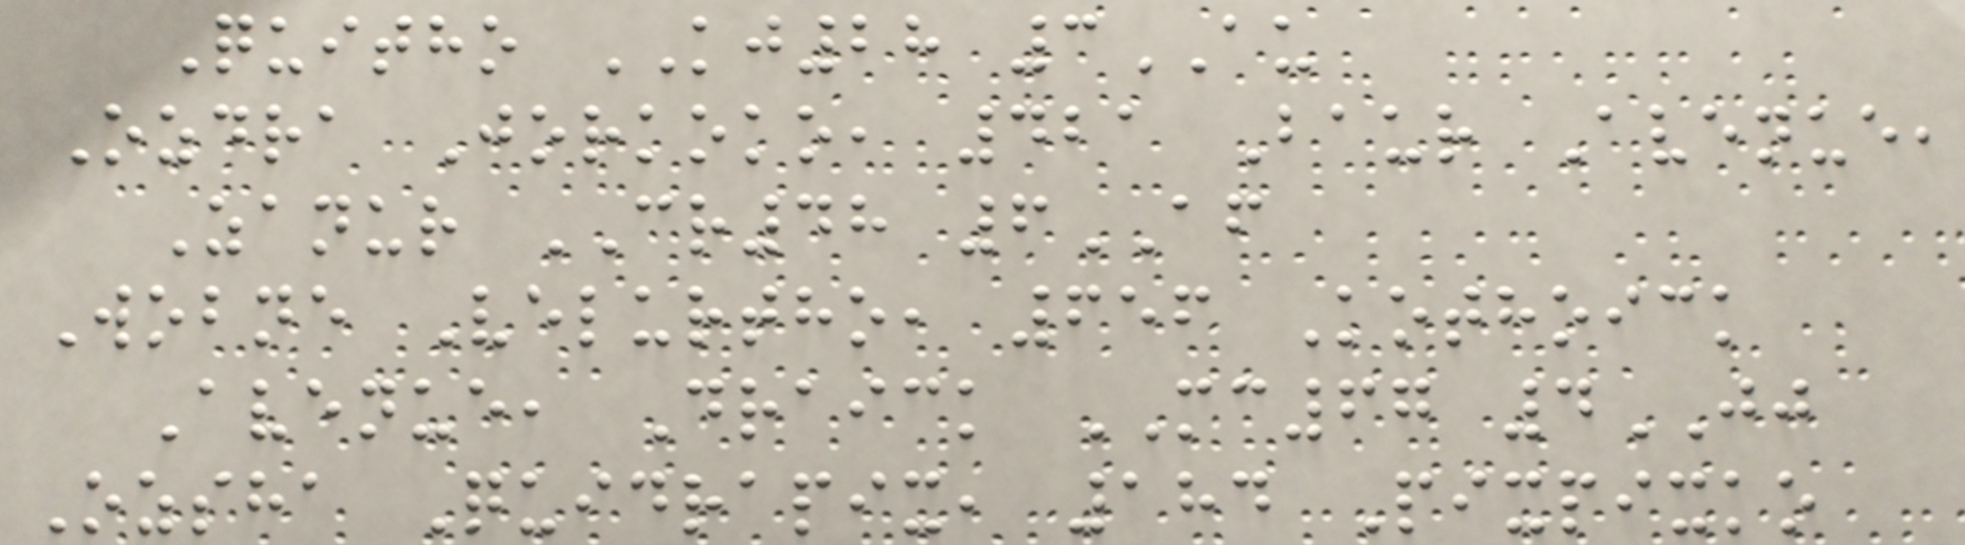Quitho KJ28 3AU
Ozdra Jorkoko, 421 Baur Avenue,
Zanur CR48 6AF
Wobne Velurtho, 656 Kothoick
Avenue, Draick MC67 4JJ
Ozsha Quidrapix, 184 Pixpixko
